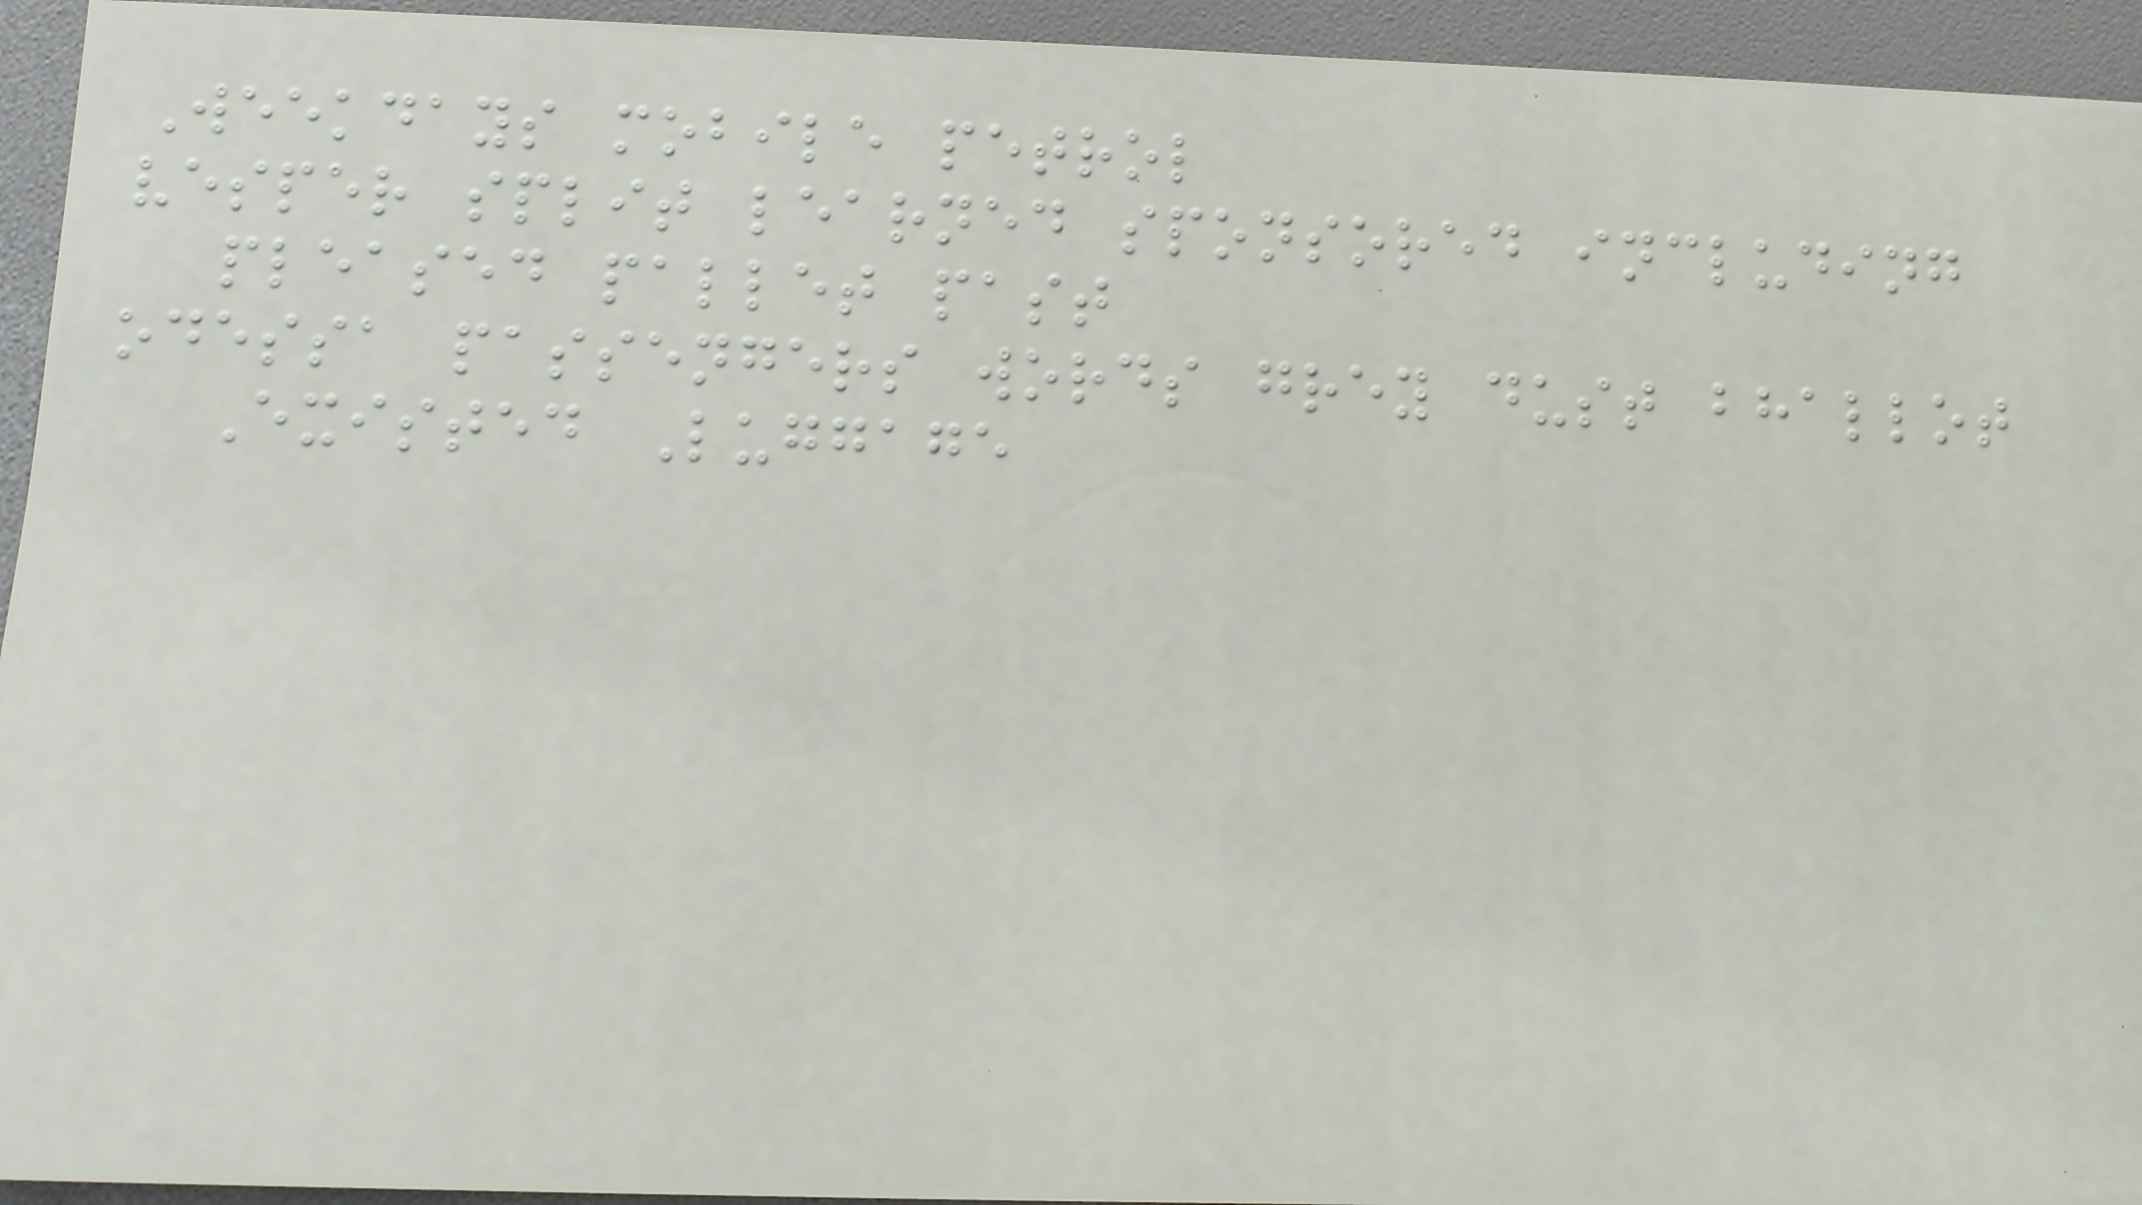Weekdays mobile petrol
vesper split learned sponsored including
pleased pallet past
odessa passengers words grey dust bhallot
Existed Luggage
